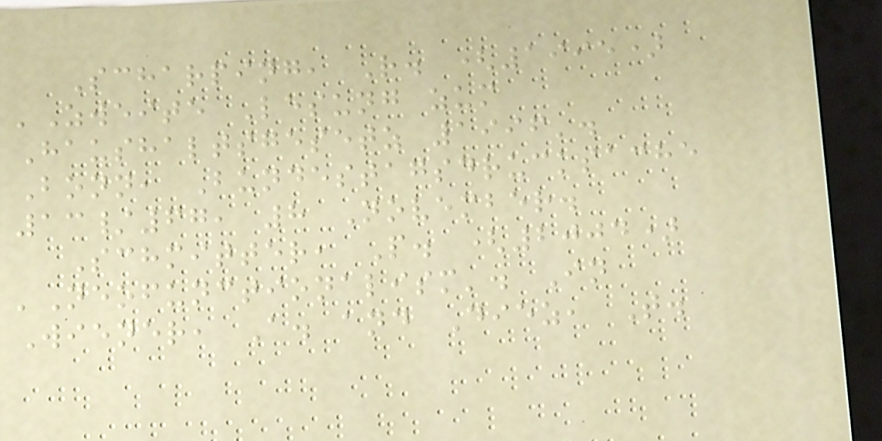Scharping, R. (1995)
'Zweite Lesung zum
Haushaltsgesetz 1996'.
Bonn, Bundestagsdrucksache
13/67, 8 November.
Schmitter, P. (2004)
'Neofunctionalism'. In
Wiener, A. and Diez, T.
